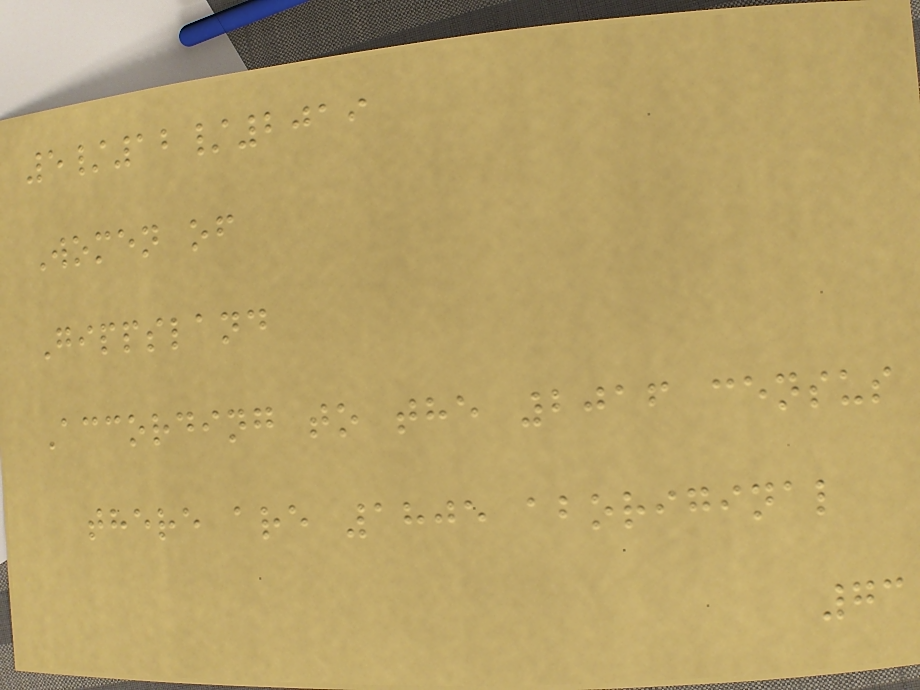5/12/2019
Women of
Gippsland
According to the 2016 census
there are 1805 aboriginal
73
